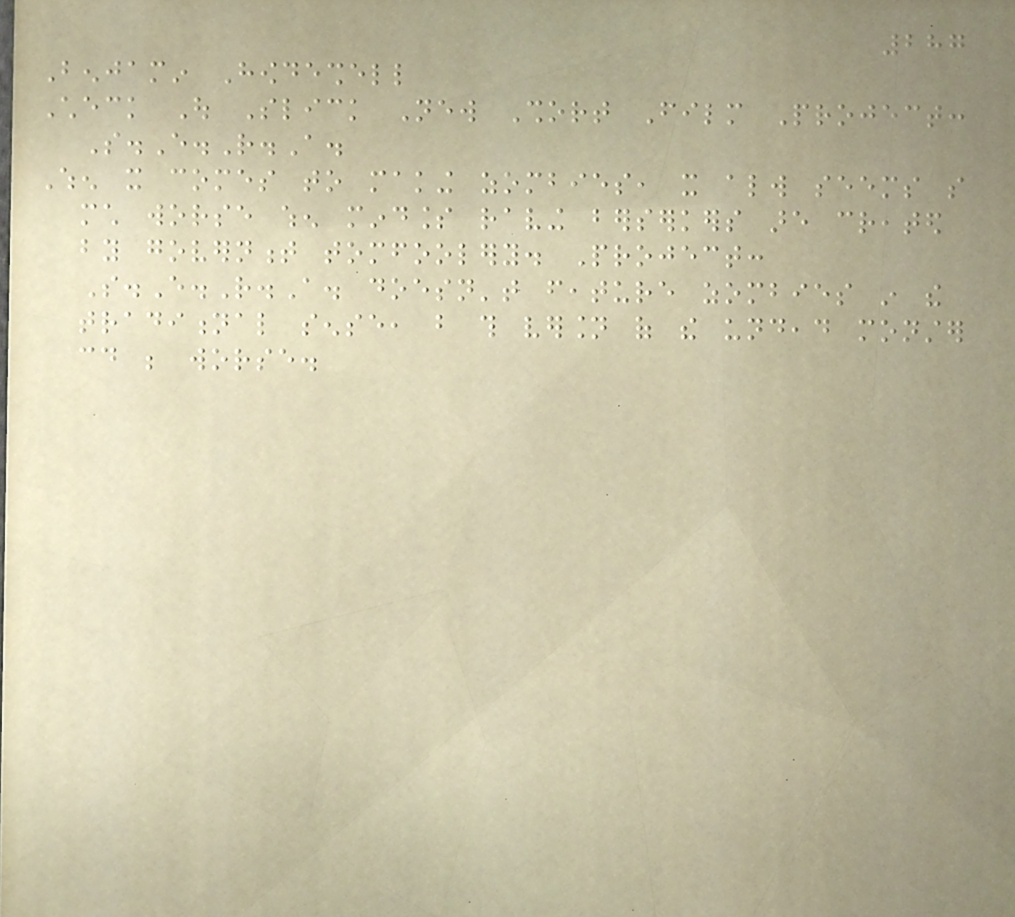287
Benjamin Howdeshell
Check Out Slick New Short Film Project:
S.E.R.A.
When it comes to making zombies, it always seems so
much worse when mindless raving berserkers are created
by government tomfoolery. Project:
S.E.R.A. doesn't feature zombies in the
traditional sense, but this version of the undead monster
could be worse.
